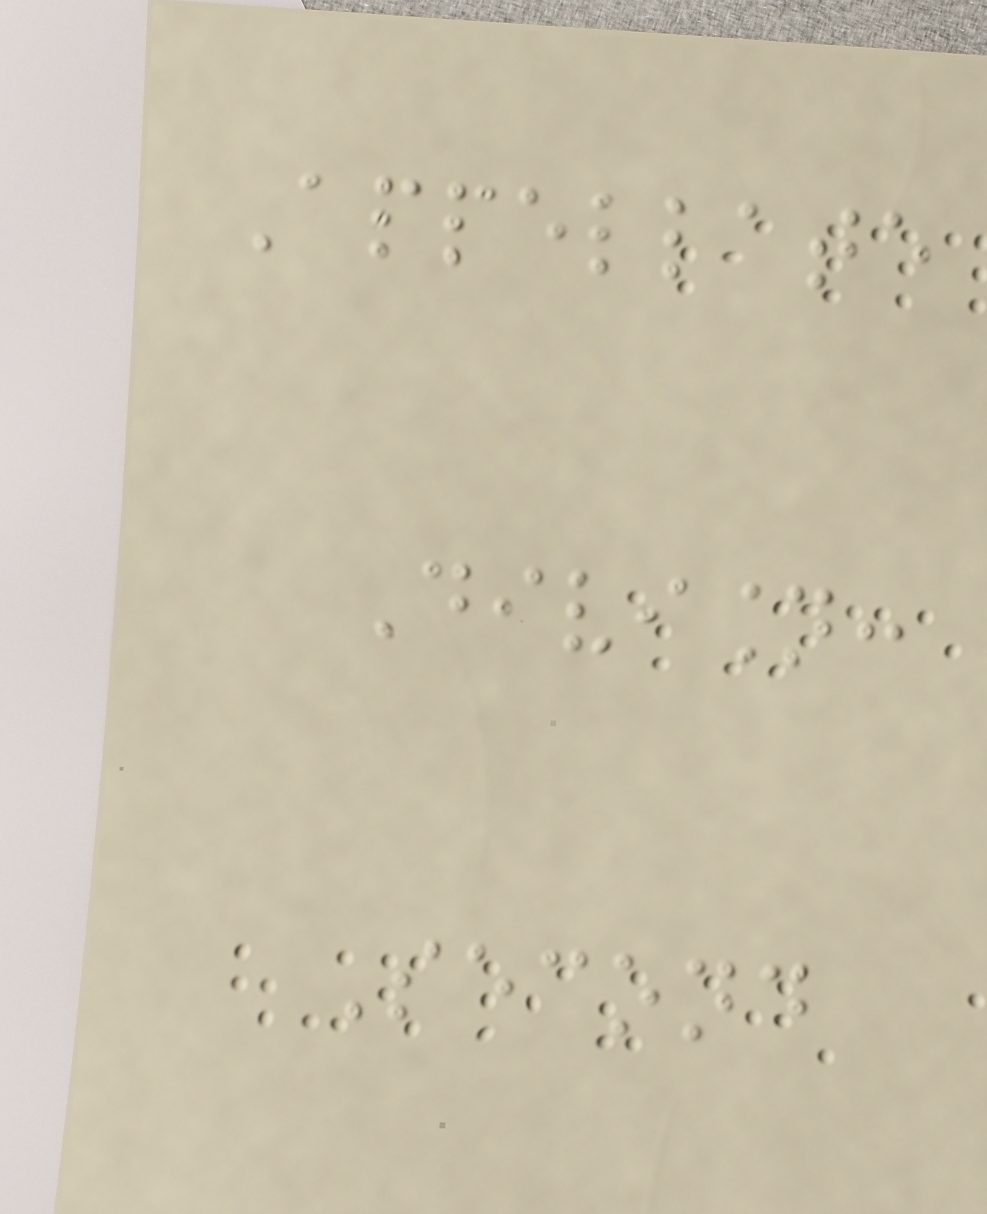Appellate
Division:
Second
